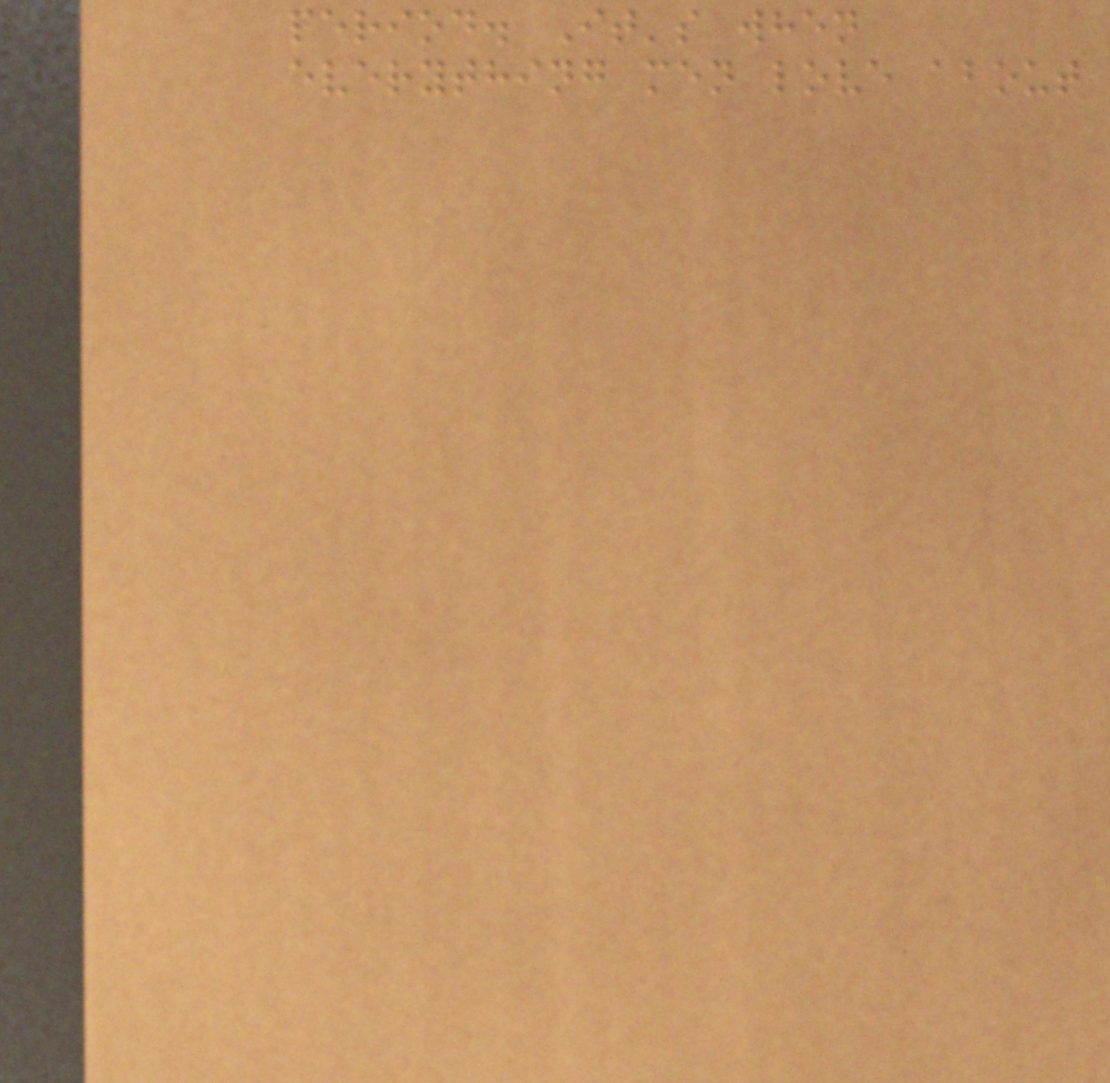period. It's when
everything men love about
